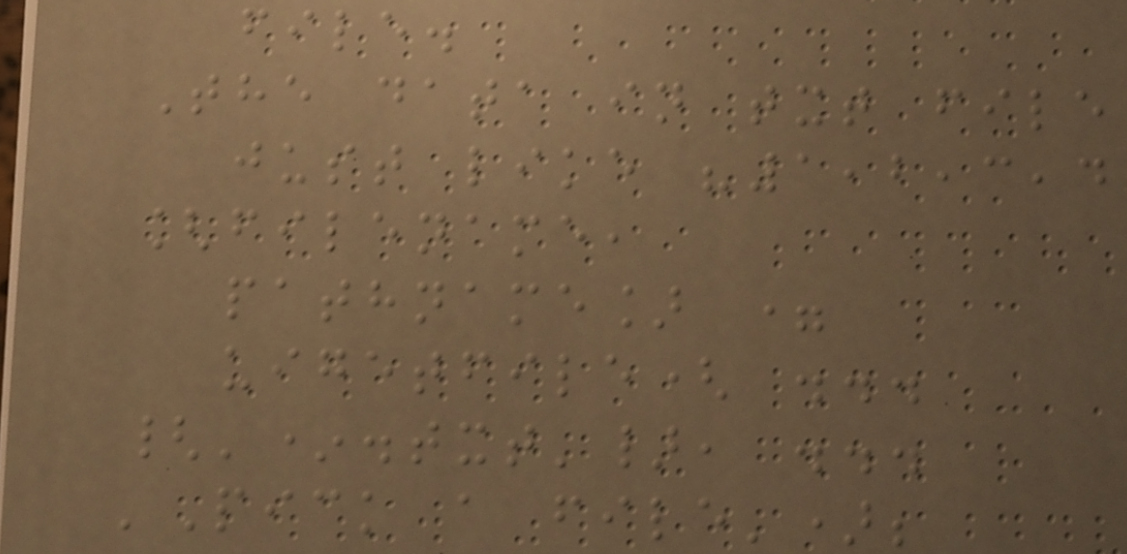file.
The data in txt file
just like "1,2,3,4
[filename,
pathname] =
uigetfile( ...
{'*.txt'}, ...
'Pick a file');
